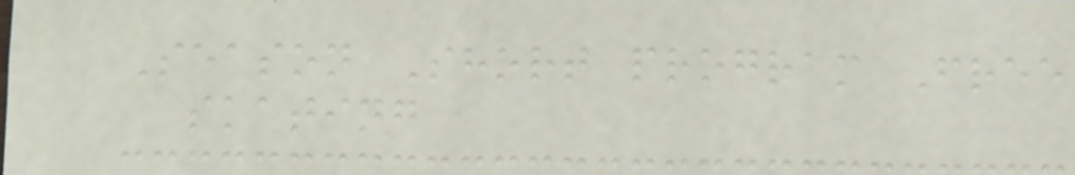Season Short program Free
skating
